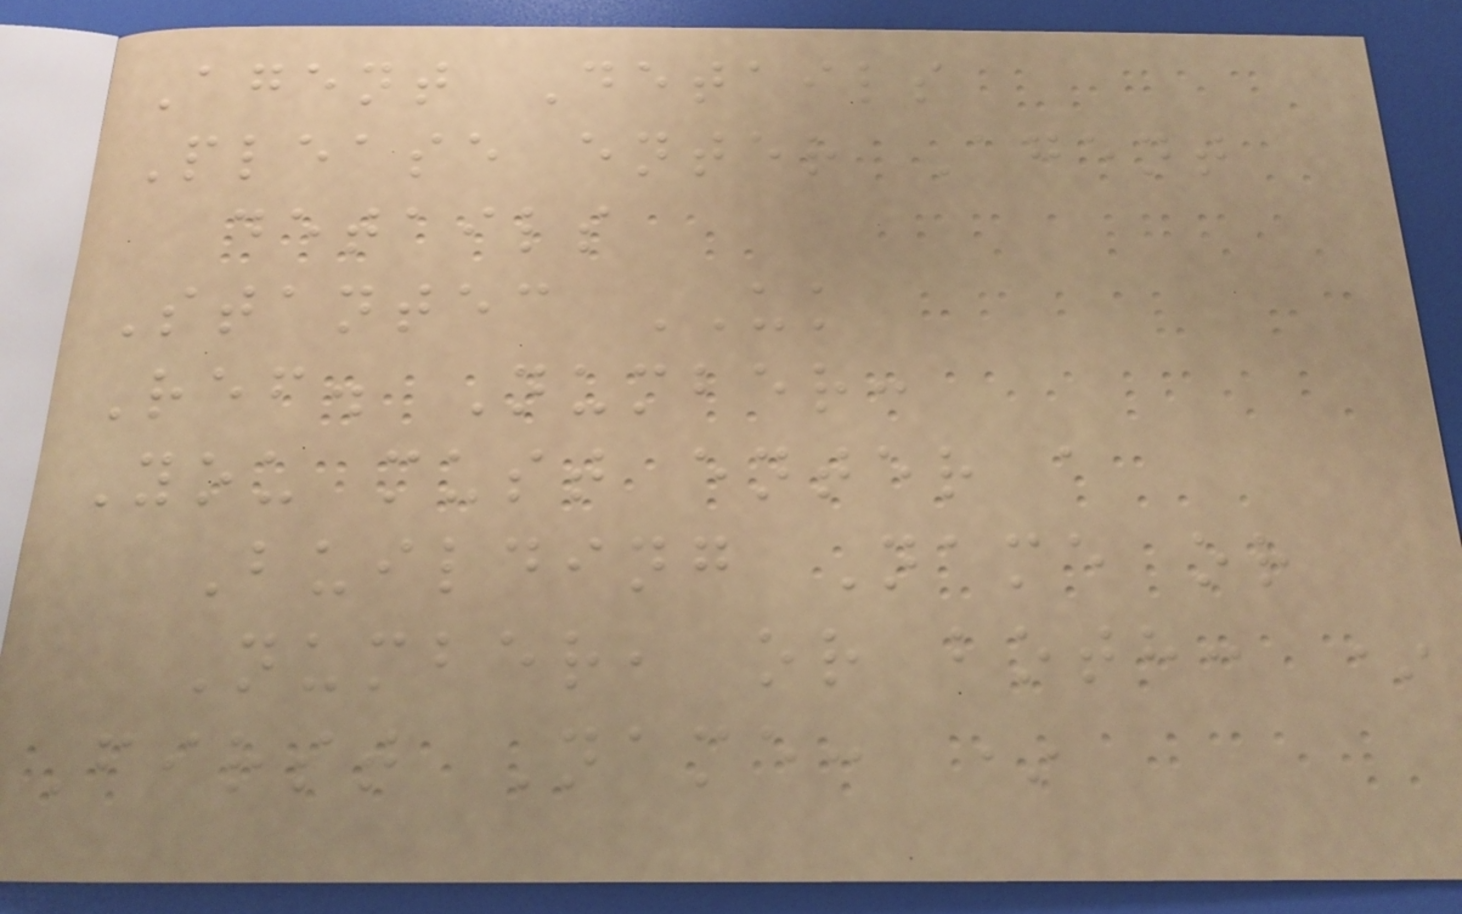Agent Details
Please enter Agent
details
Stantec UK
Ref. Number:
You must enter a
Building Name or
Number, or both: *
First Name: *
